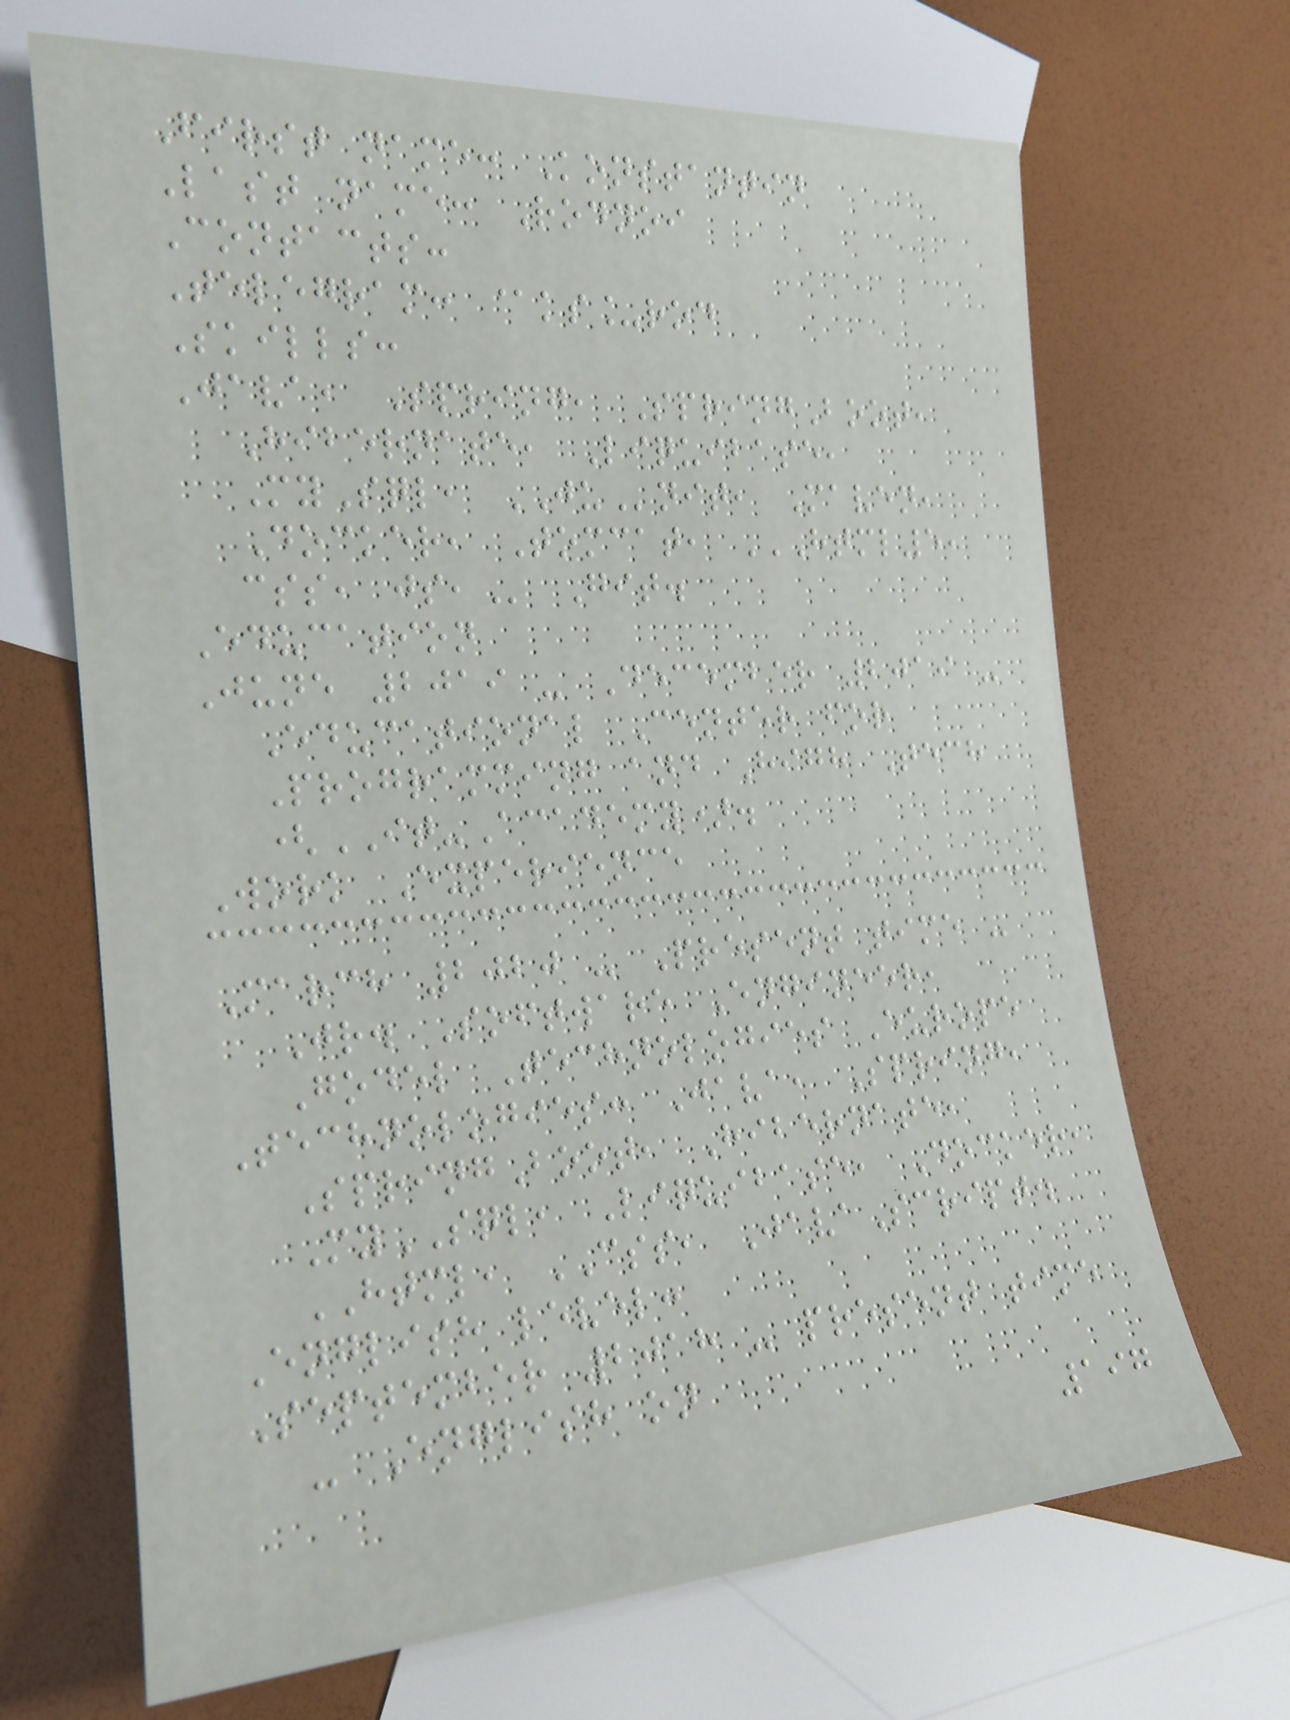First name: Konstantin
Last name: Rodnoi
Contacts:
Telegram: @ks_rod
Skills:
Java, Spring, SpringBoot,
Hibernate, Liquibase,
MySql, JUnit, Maven,
Docker, Tomcat, HTML5,
CSS, JS, Git.
Education
June 2019 - December 2019 -
Educational Center for
Programming and High Tech
(IT-Academy).
Work Experience
March 2020 - Present time -
Jr. Software Engineer,
Godel Technologies Europe
Technologies: Java, Spring,
SpringBoot, Hibernate,
MySQL, Liquibase, Docker,
HTML, CSS, JavaScript.
English level:
September 2018 - present time
- English on
197
